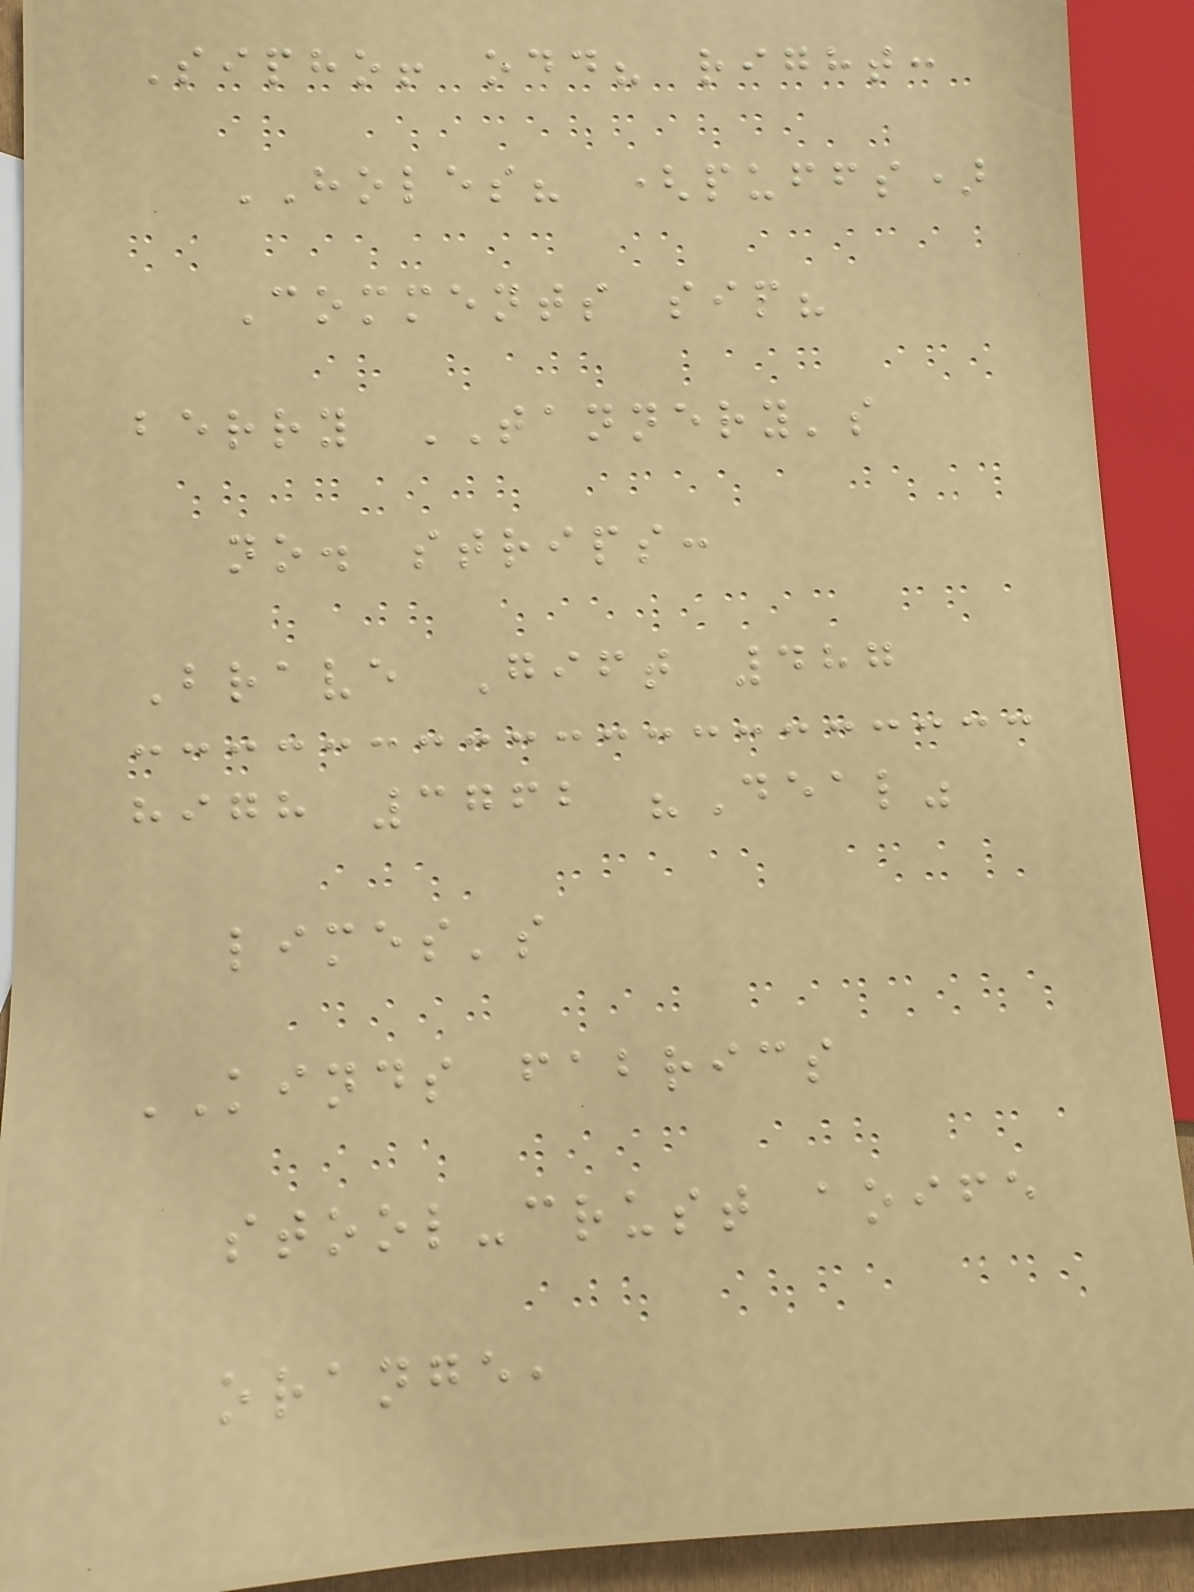Sipho! odd? right:
HOLES? (puffs)
Comments sip?
berry TANNERY's
no. strips:
Brave Gift 487
high 3762 "Deal"
limes's
KINDS fabrics
stool-crust aoife
orange,
